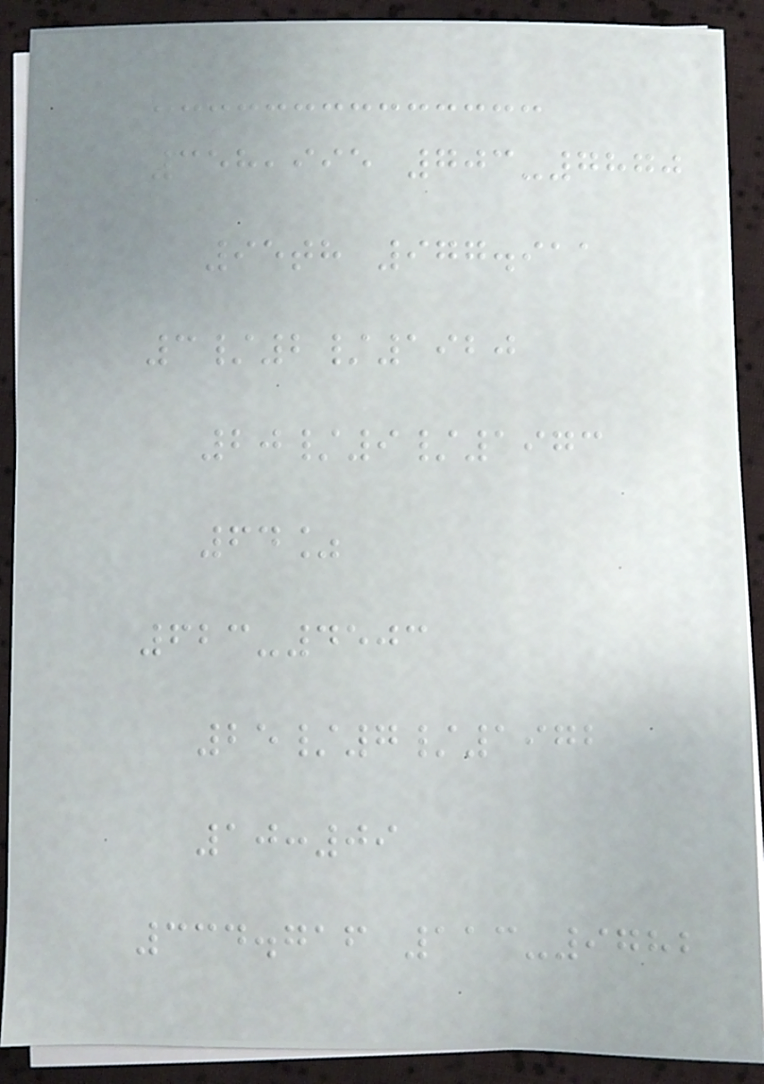358,995 703-7870
95th 977.911
3/2/1920
20/9/1973
64%
623-4503
25/7/1972
10:09
334.716 113-9782
